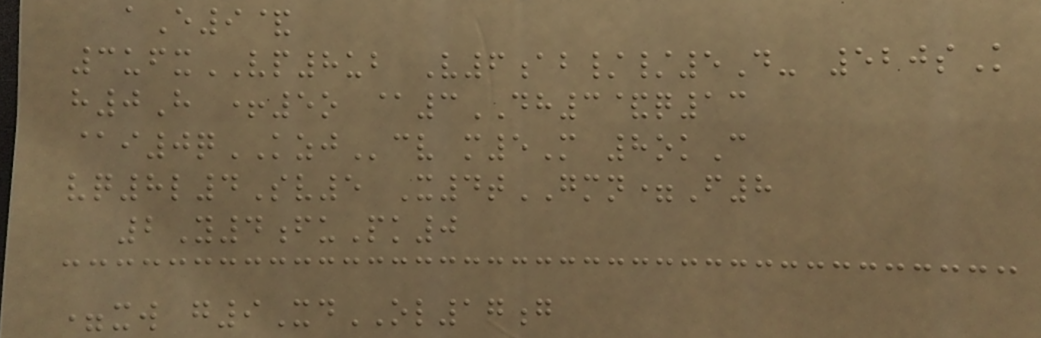aE9&
3ufxVP8ub V6ab//5D- 520sK
h0H +5o @3DH3&q13
@i0qKZJcv m5M 8okC
vq8l4Sv5 X4tGMN=F8
2Y4fuPk0
=xw g9XdOL17g
